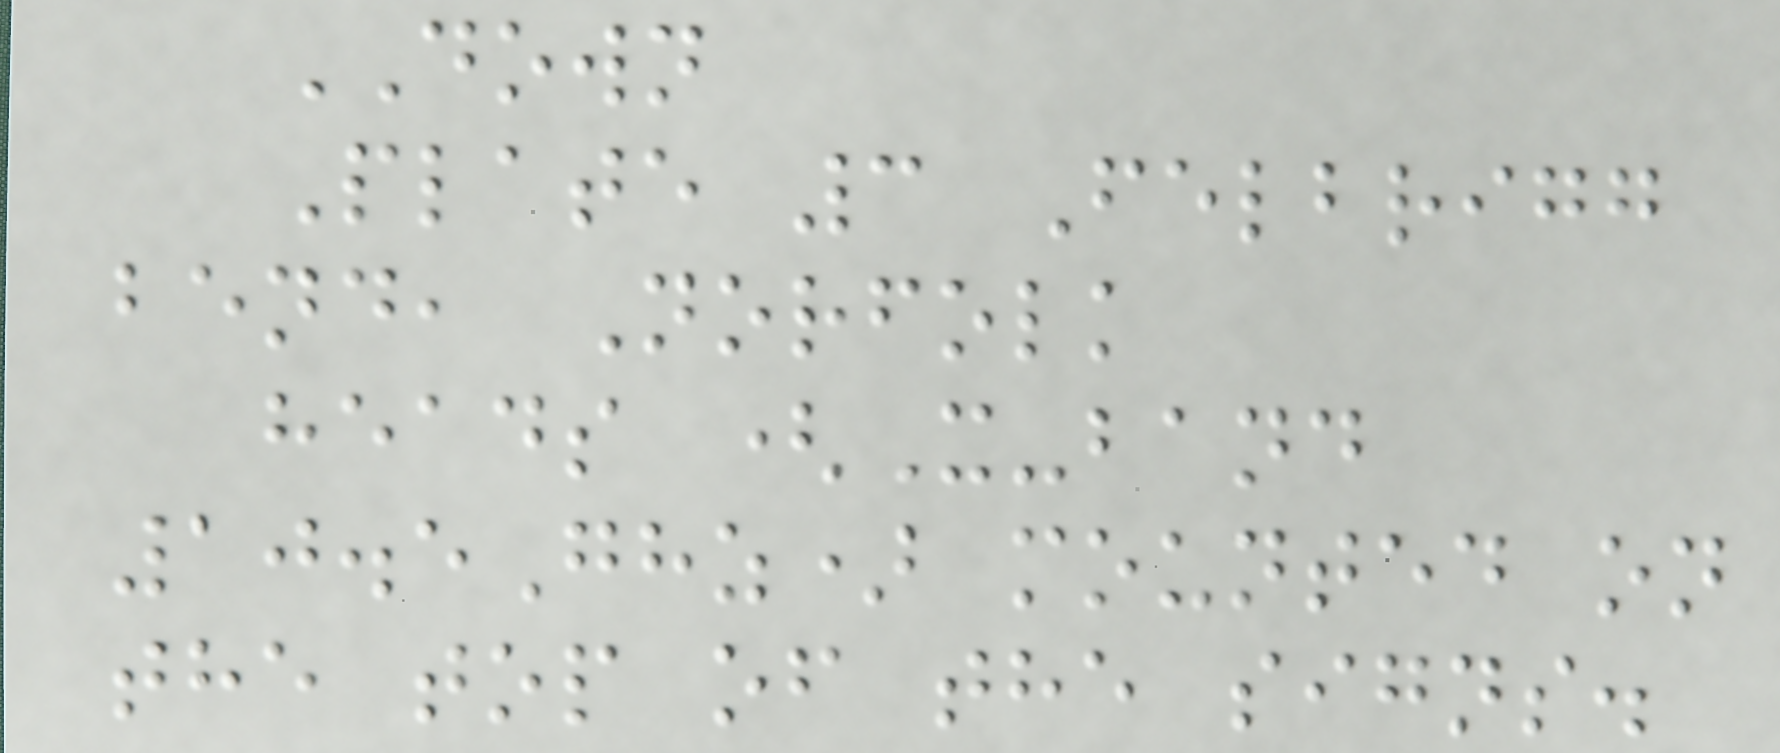DOWN
Plate 3 Felbrigg
bend, Norfolk
heads (X-band
10.5Ghz) mounted on
the top of the signs.
